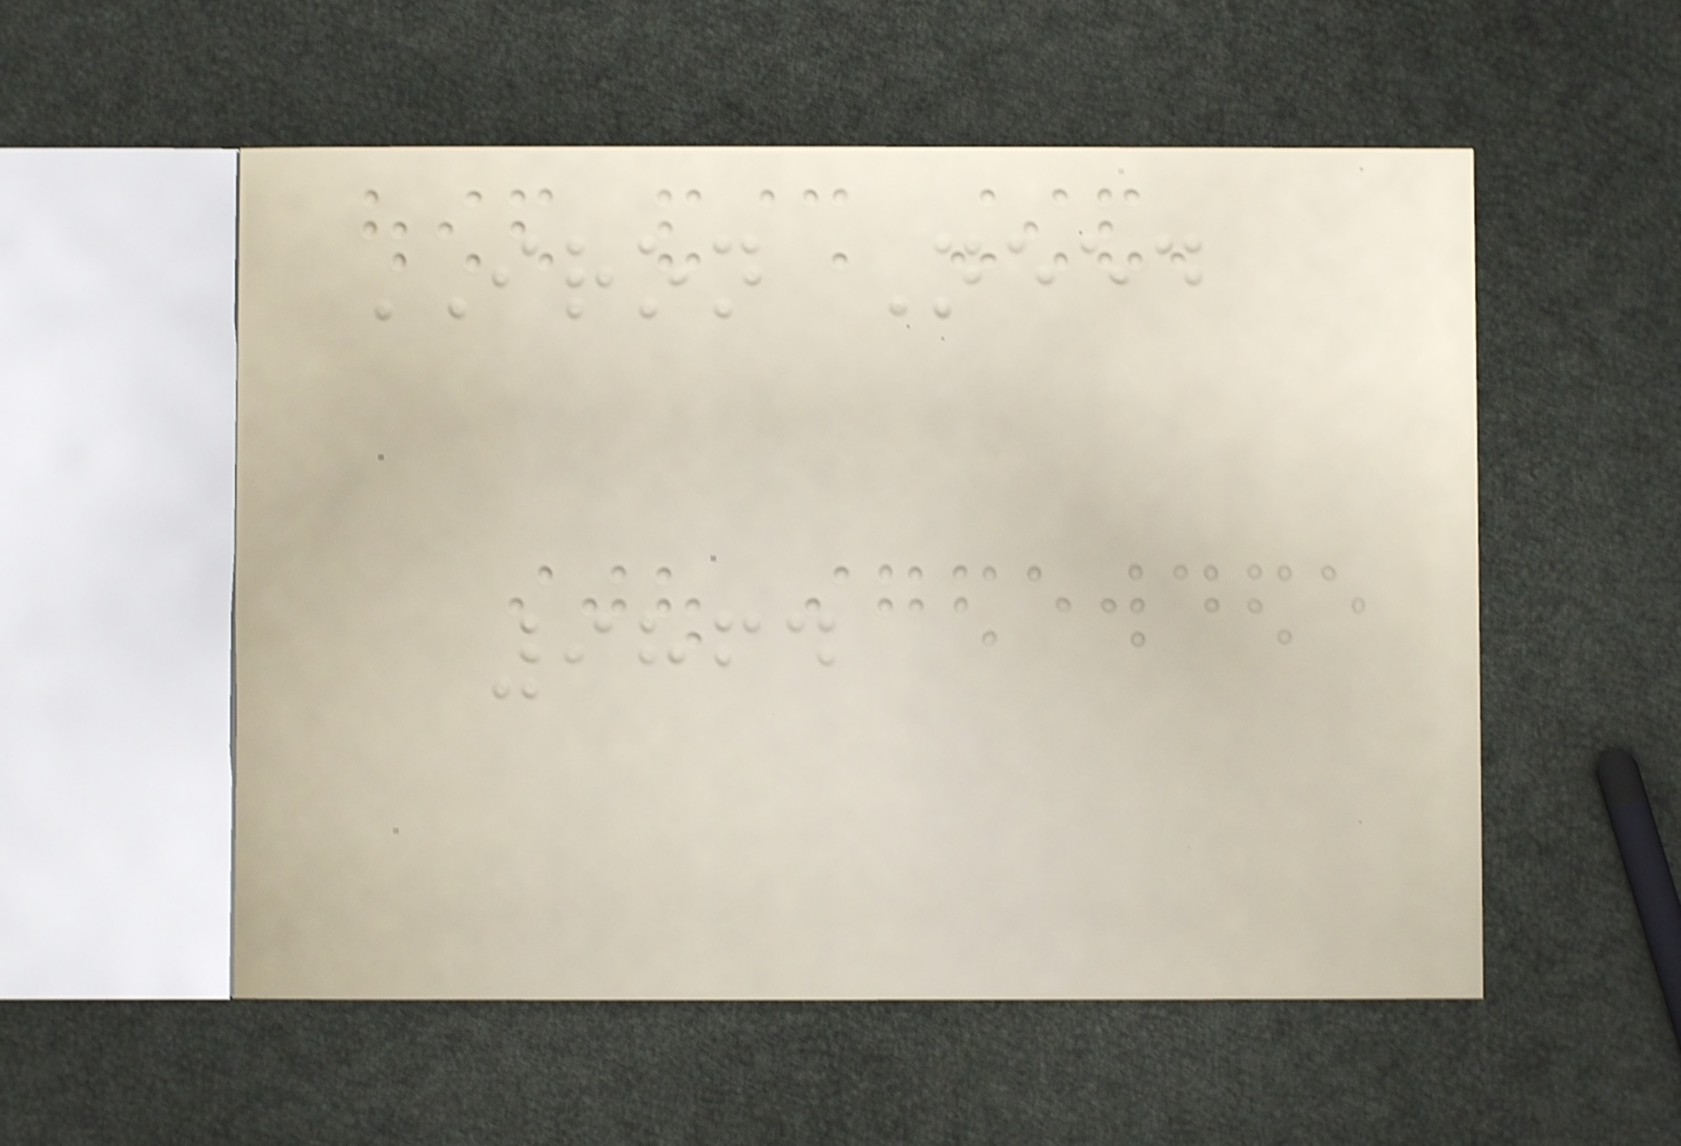IRON Need
9864
